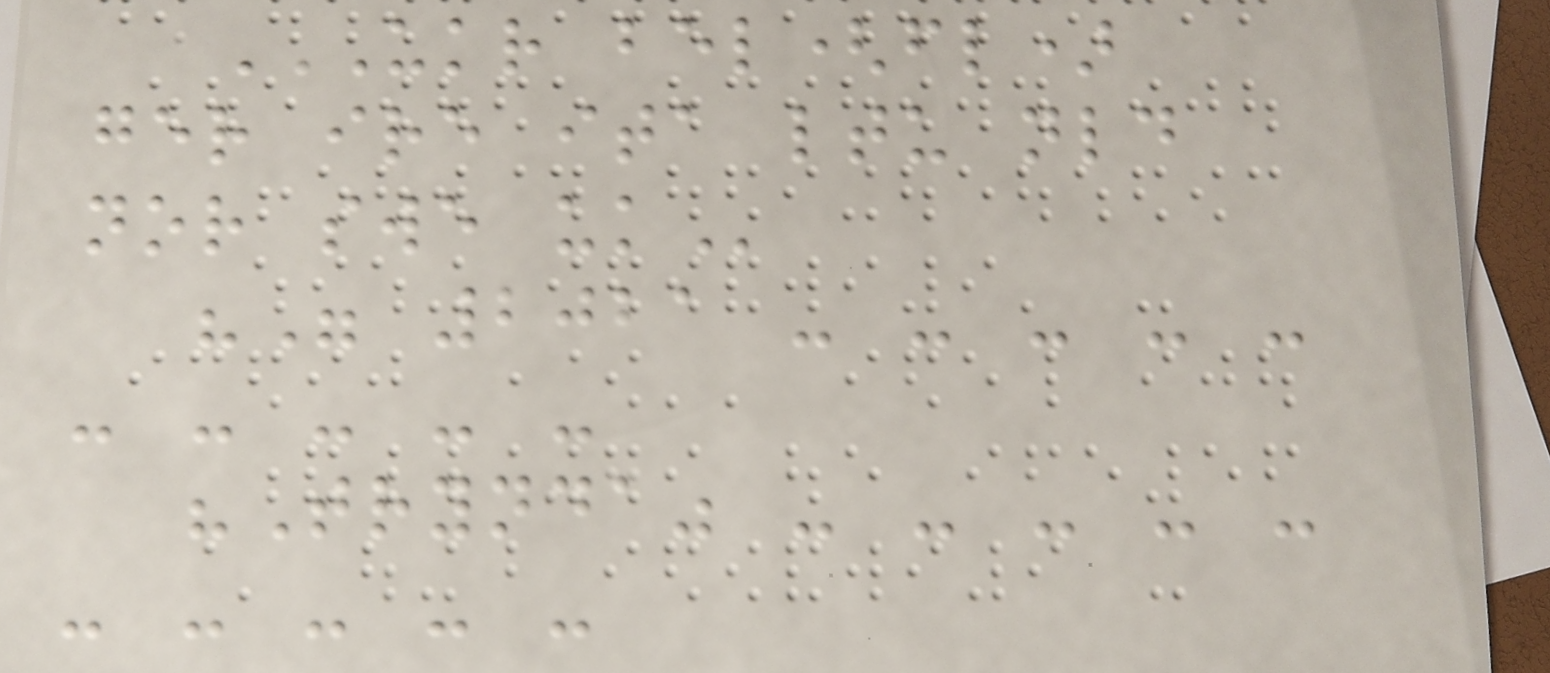UKR BEL(FL)
GER IRE ITA LTU NLD
NOR SWE UK
"" 2021 - - - - -
- - - - -
"Trynda" - - - - -
- - - - -
